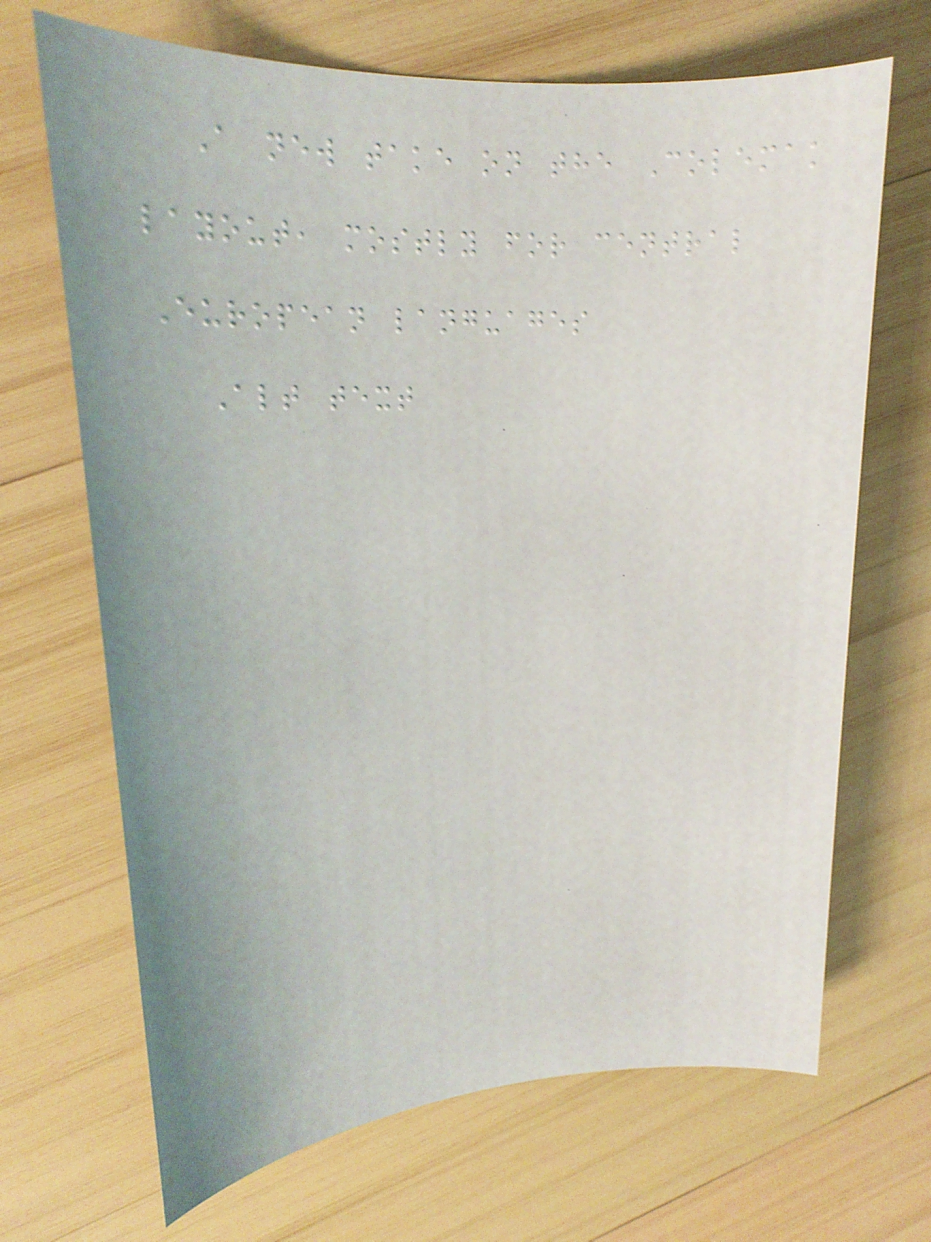A new take on the Colemak
layout, mostly for central
European languages
Alt text
